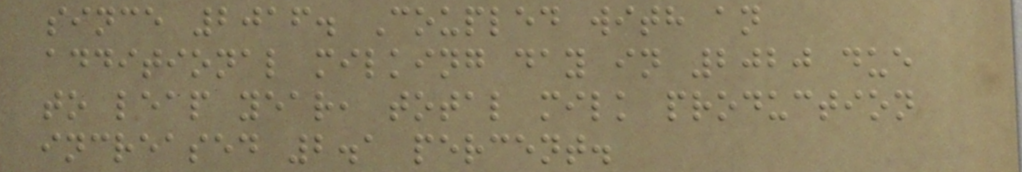since 2016. Coupled with an
additional milking day in 2020 due
to leap year, total milk production
increased 2.1 percent.
